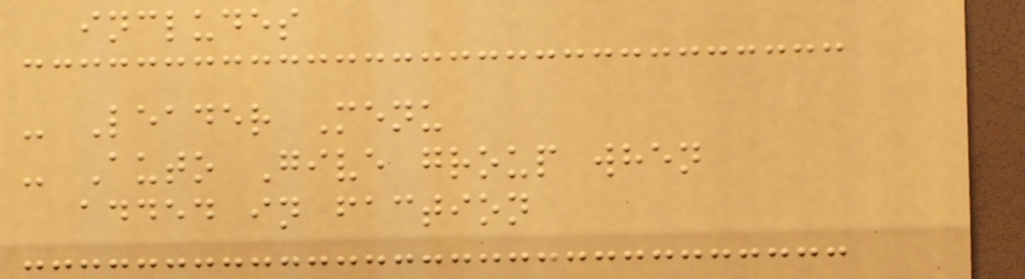includes
- Leader Menu
- Auto Give group when
added in faction
